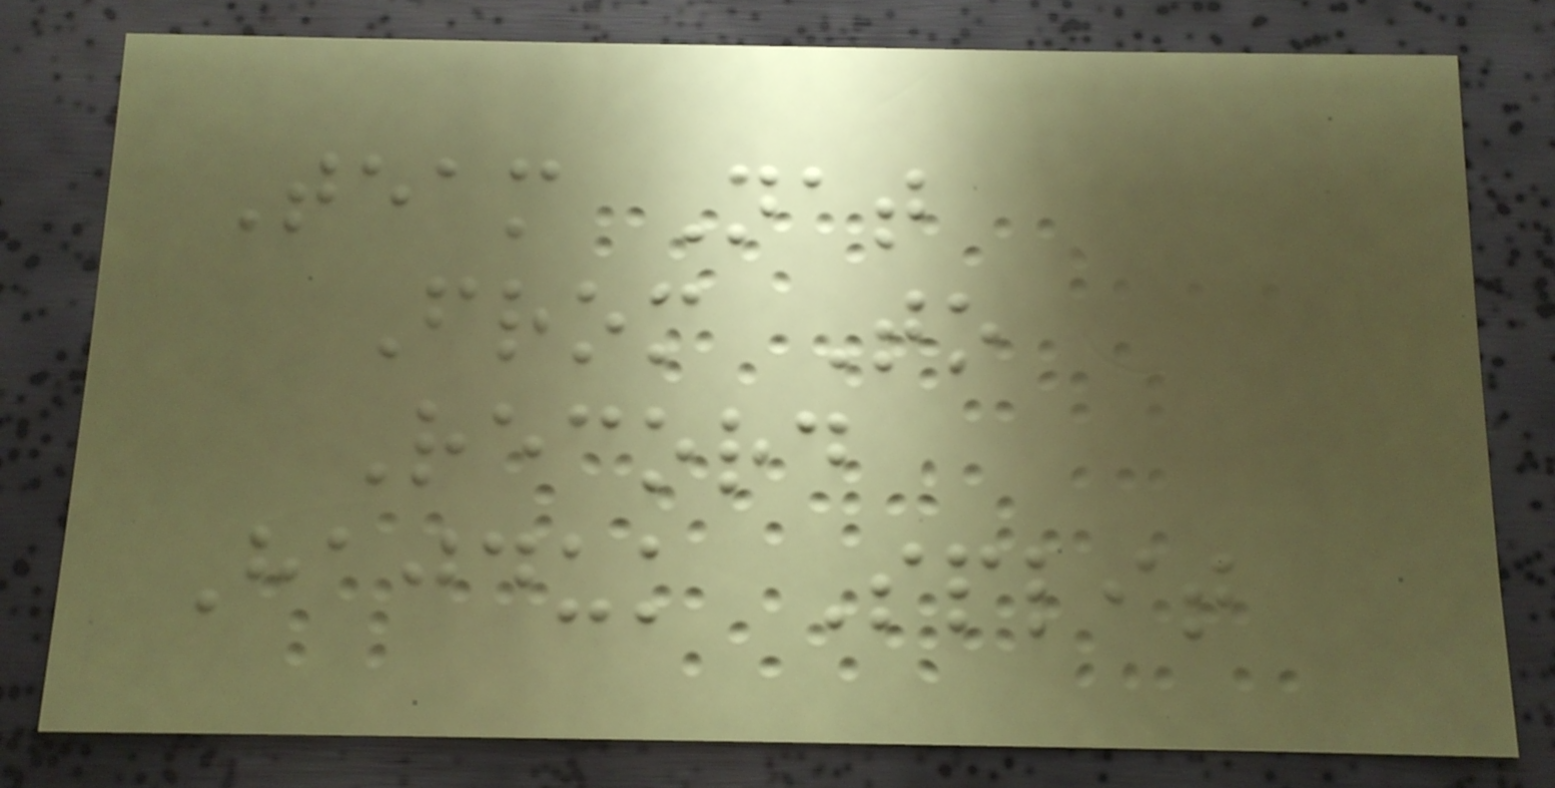Team Nat
From To
Record
Hajduk Split
